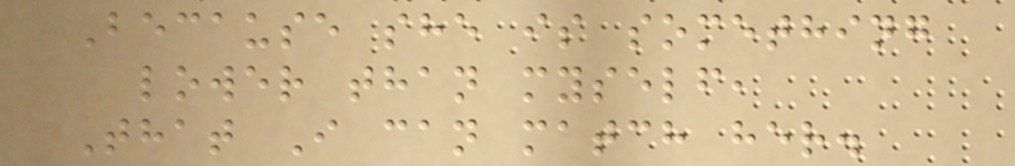Because she is something
lower than myself,
That I can match her.
